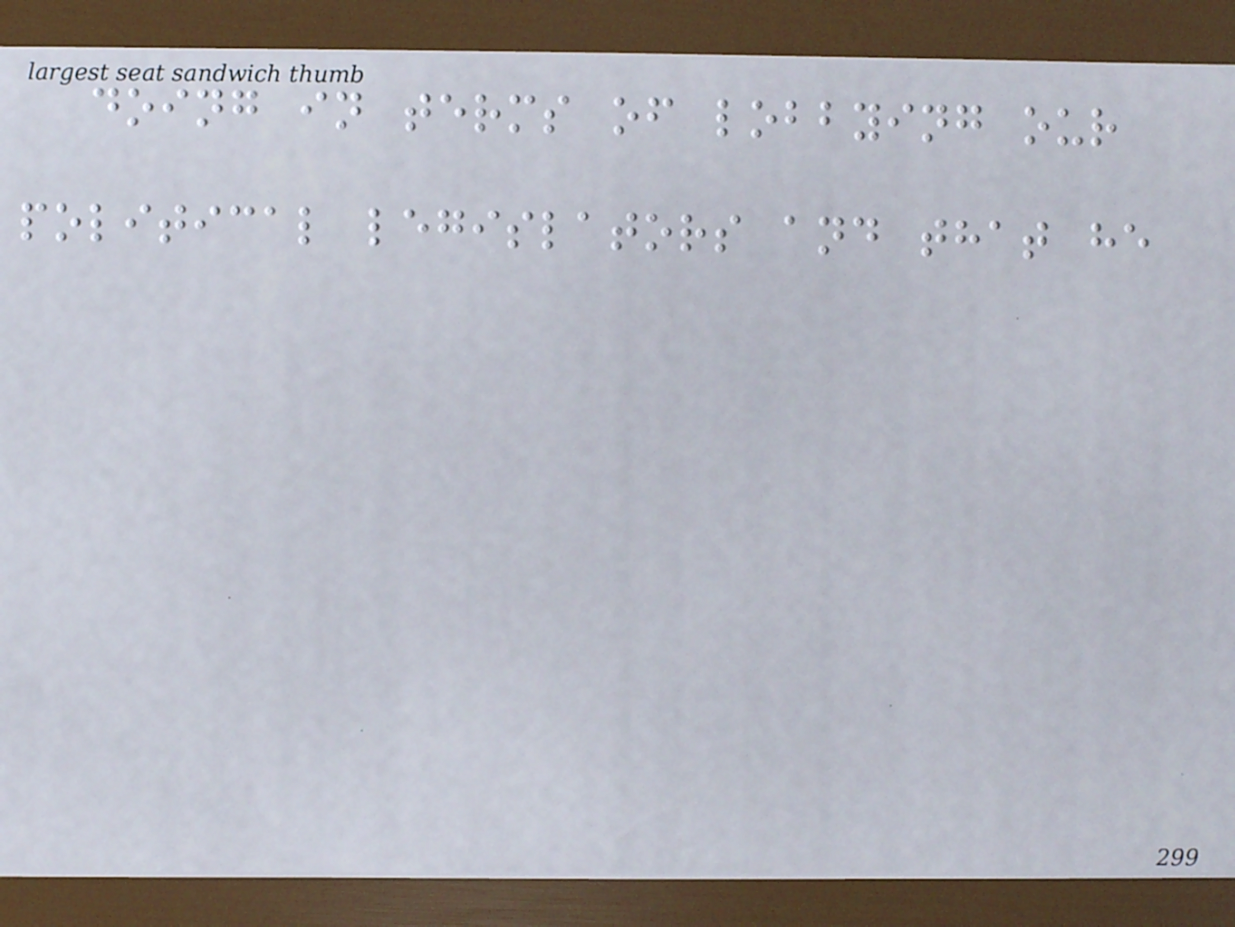doing in terms of lobbying our
political legislators and that he
